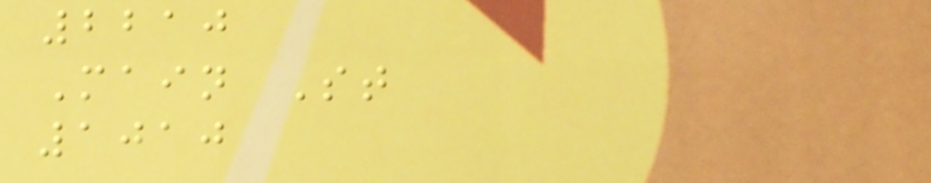2210
Main St
1010
